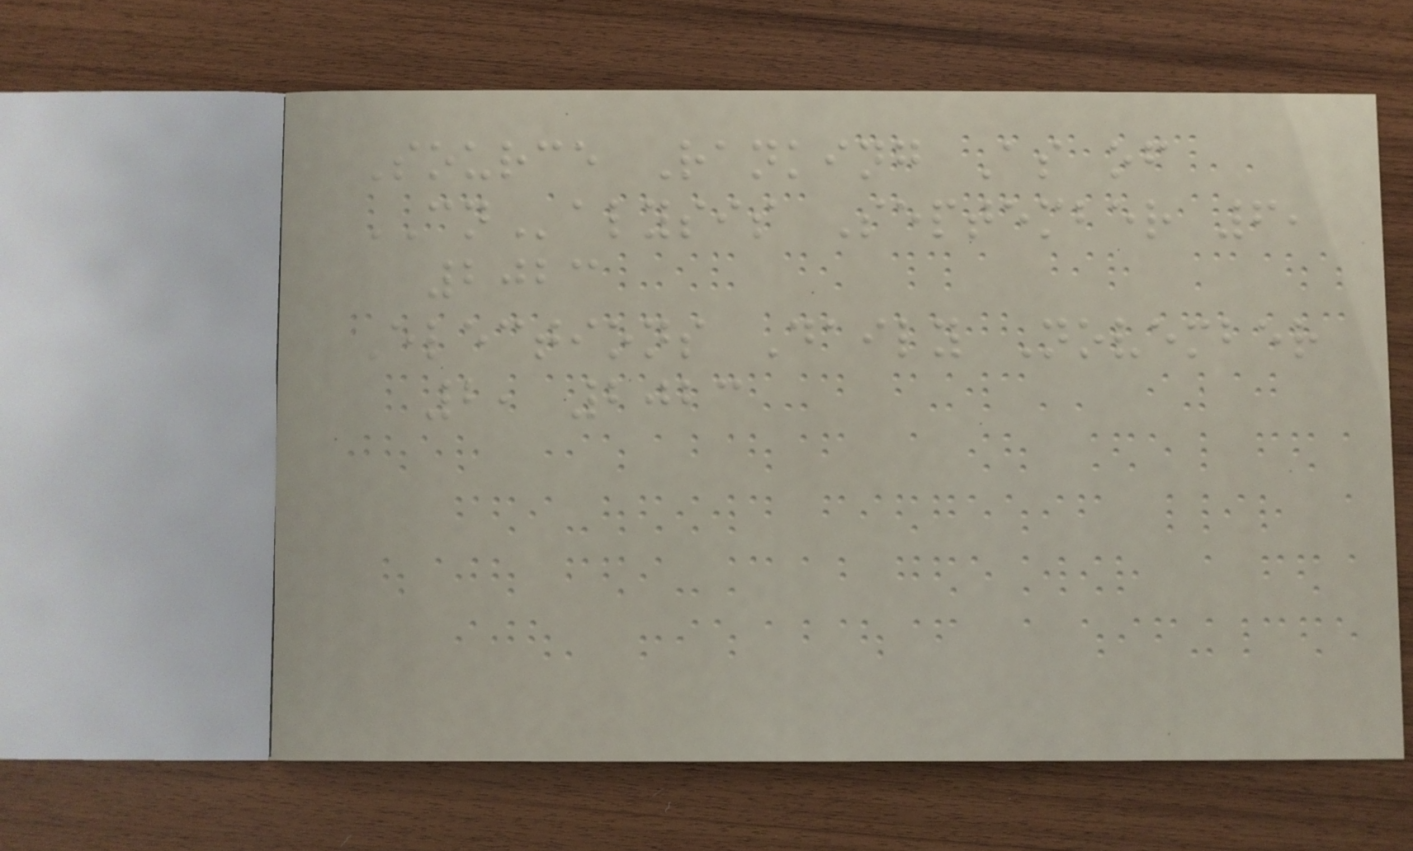Source Ranking As of
CNalysis September 6,
2023
Elections Daily November
2, 2023
